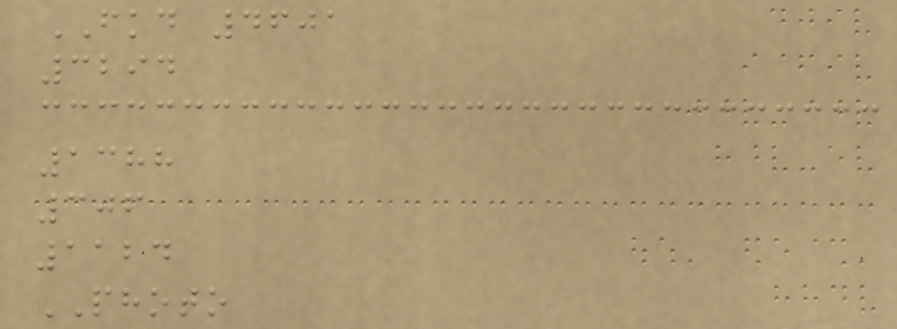FKD 4601
3294
1388
306
1124
PHOTO
